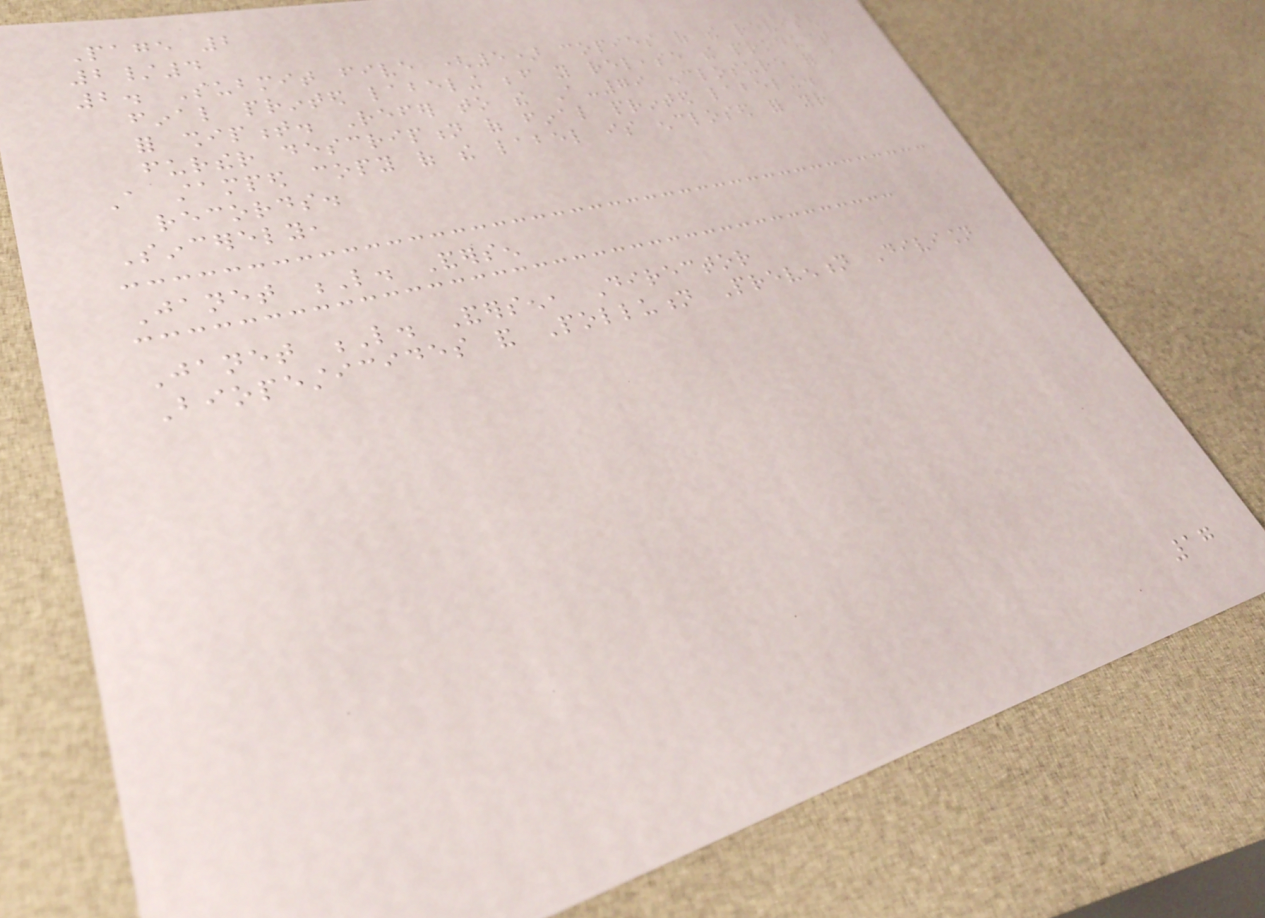Page 2
2/4
2. Submit five (5) copies of the revised
final printed labeling before you release the product
for shipment. Refer to the A-79 enclosure for a
further description of final printed labeling.
A stamped copy of the label is enclosed for your
records.
Sincerely,
Janet L. Andersen
Janet L. Andersen, Director
Biopesticides and Pollution Prevention Division
17
